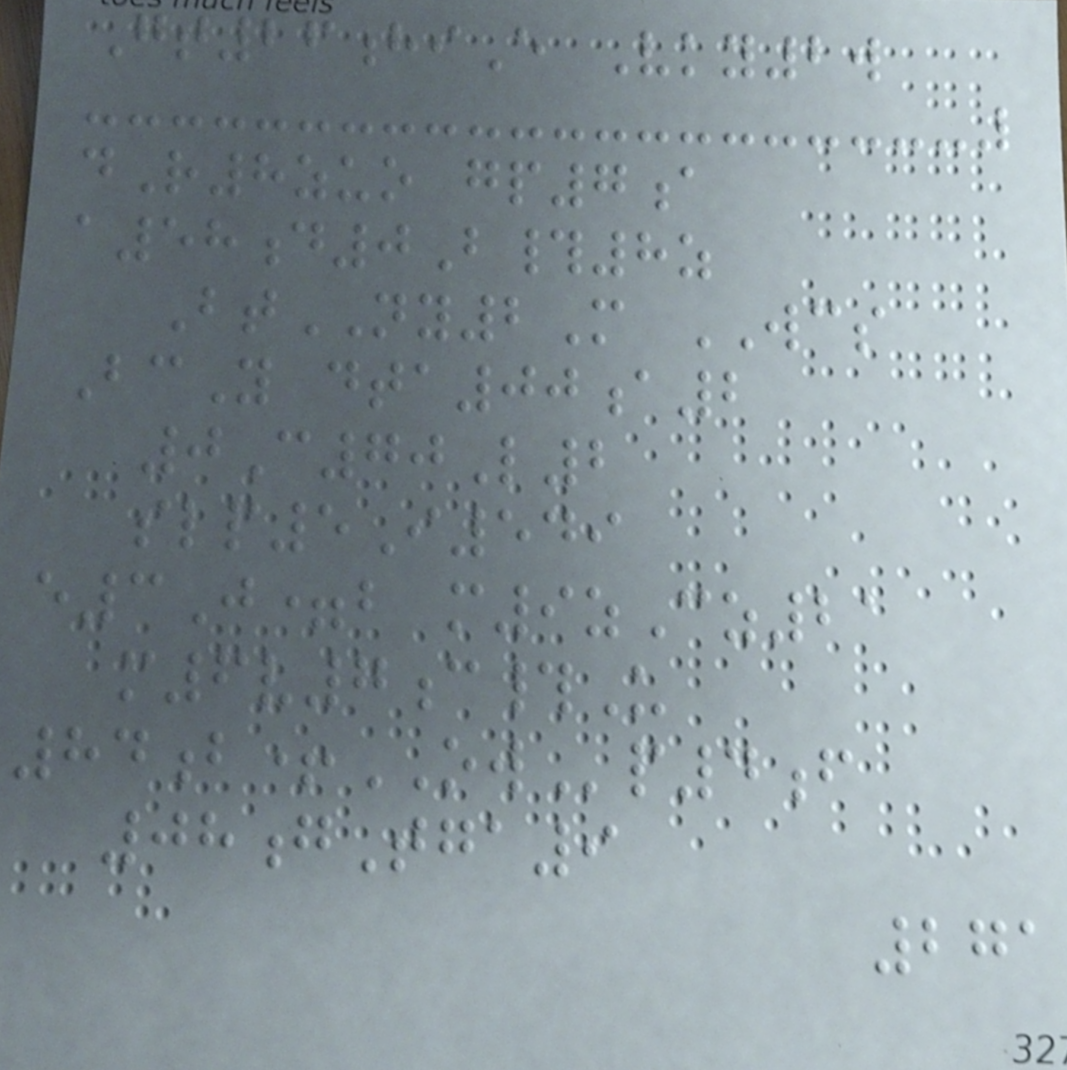Gt26hiE Vky2w
dR8zuo gp7a
a58d0B#8z
BtNY2M WCS
BcY dta00a2
0C70L2
slp5I549
e3J=b m9zCz21
m6v7c#U
84b+OWp4f
08gTga9
271
